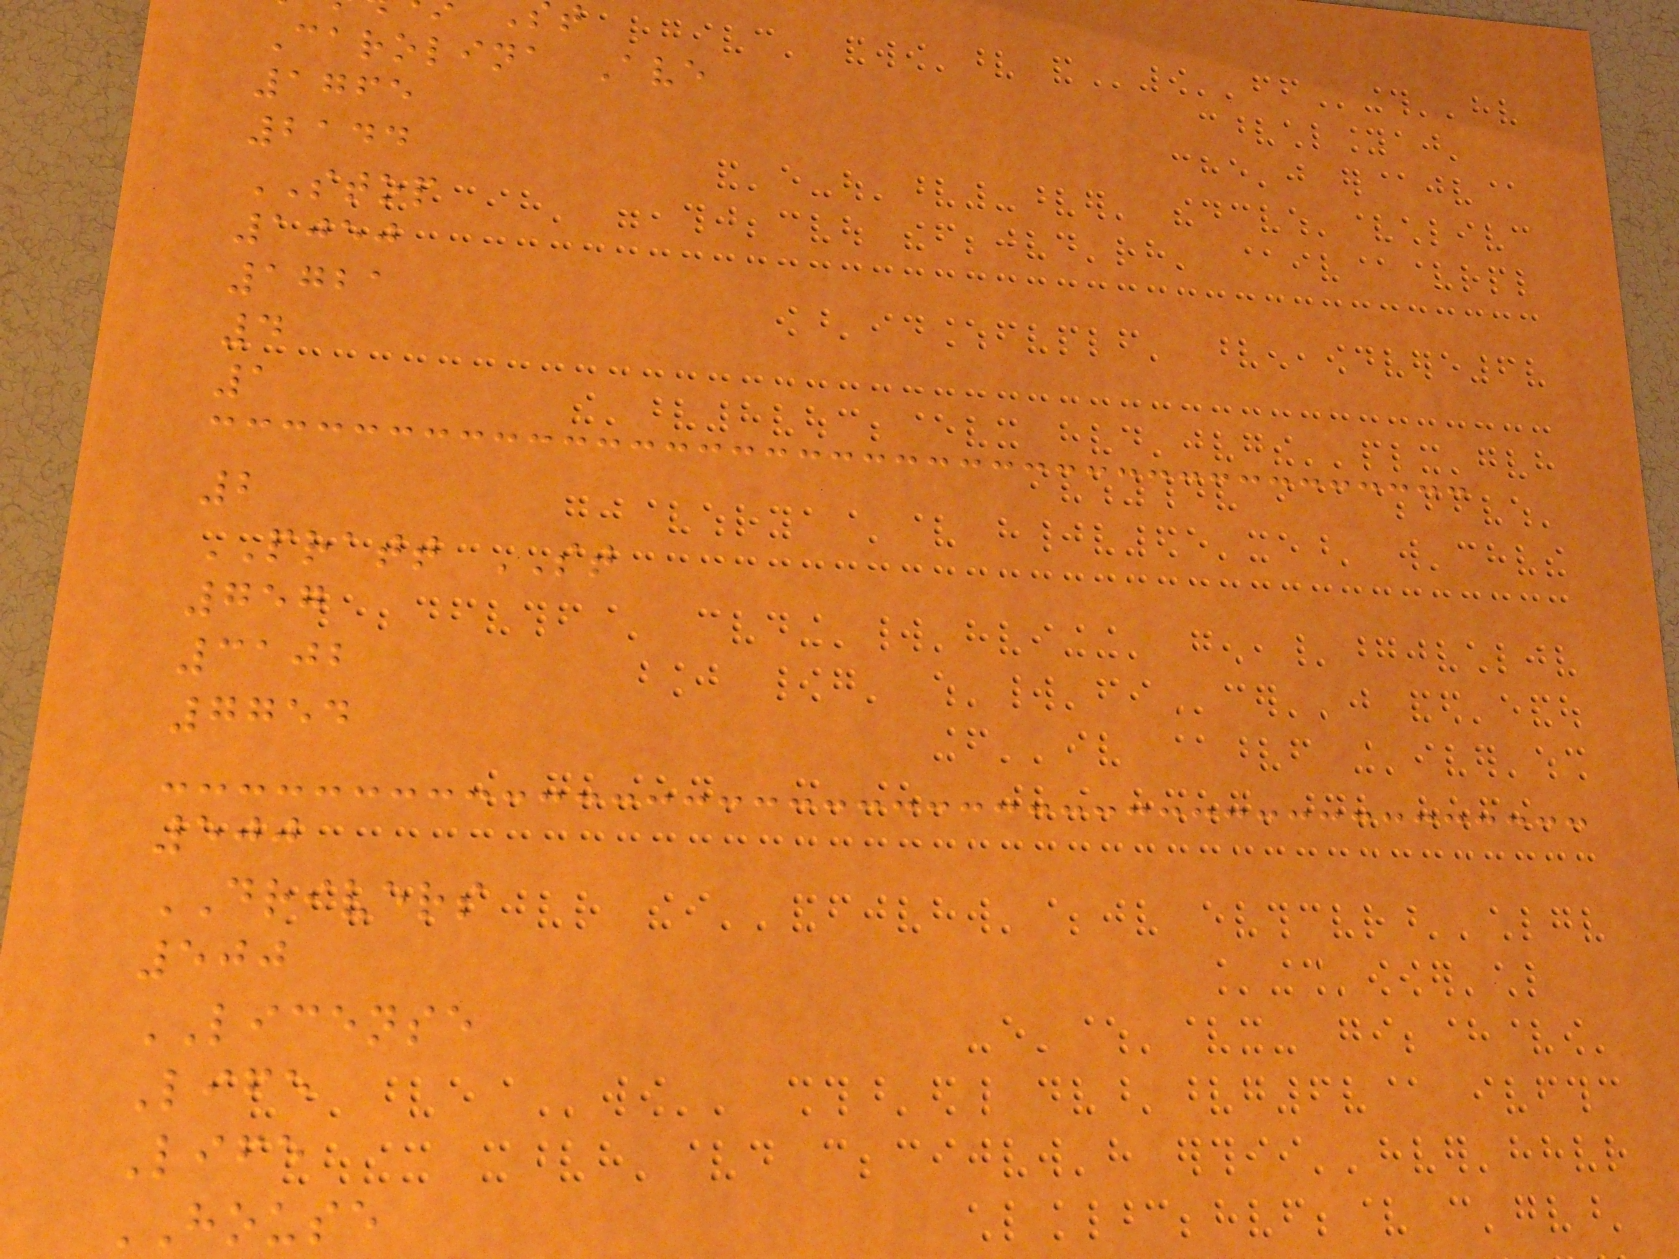Carolina Ave
1765
2144
STOP
1050
1721
4
1
2
PRATT ST
757
3102
7754
500
DRIVERS
500
LICENSE
Life
Life
HOUSE
